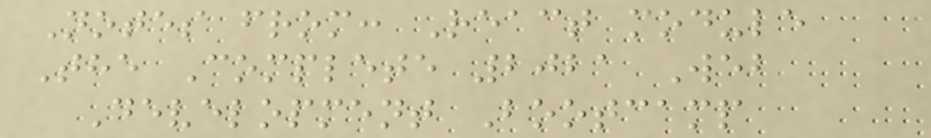Notes from: React module
The Complete 2021 Web
Development Bootcamp
